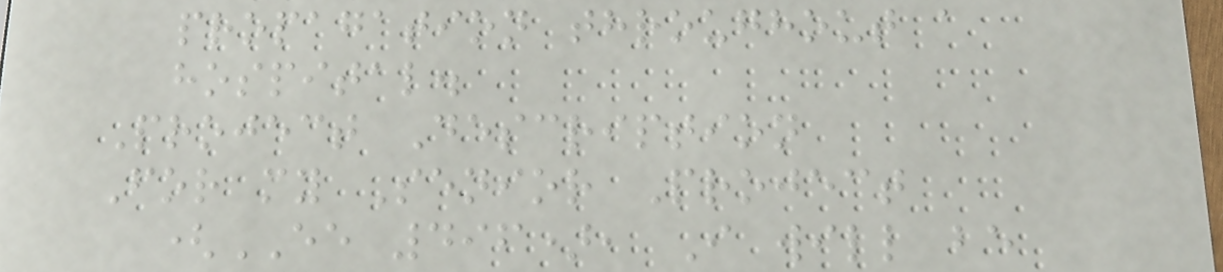propagation throughout a
hospital.
Project Description
For my Senior Project
(EE 496), I will be
